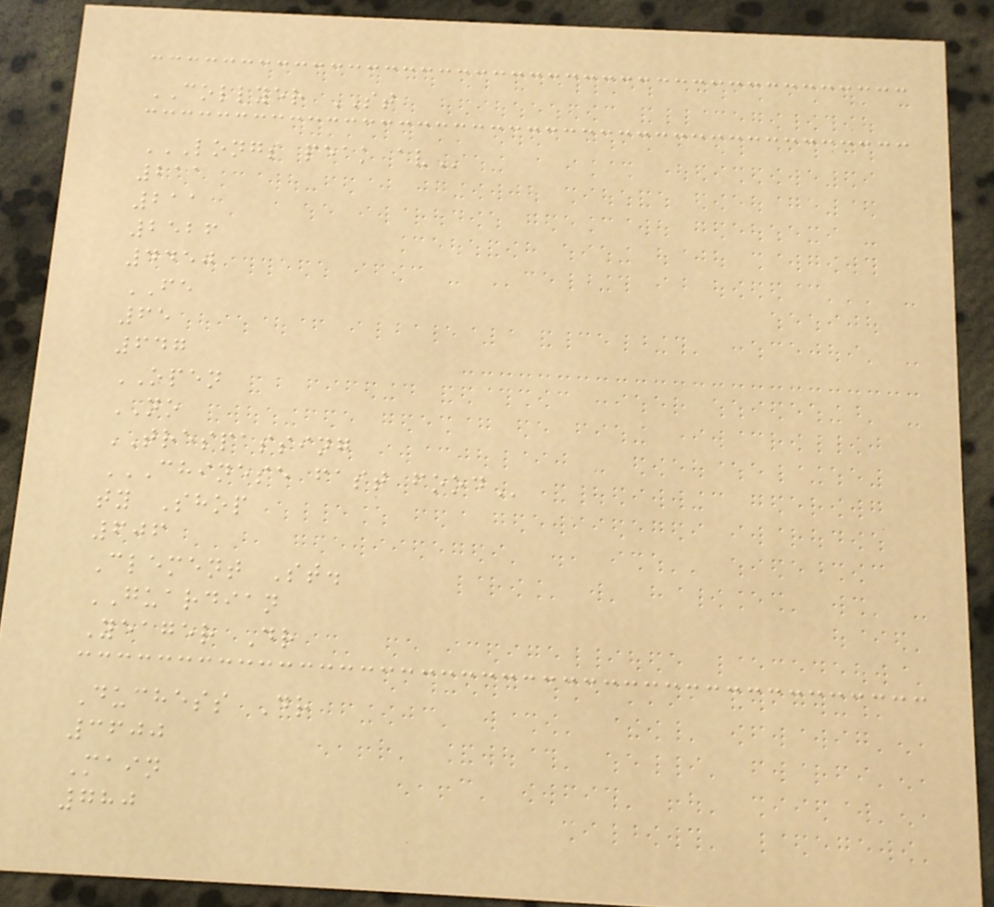COLLYER ST
LONGS PEAK AV
211
211
2526
4450
FE
65
647
OPEN
NO
TRESPASSING
CHINESE FAST FOOD
ty Shop
606
Clement St.
GUARDIAN
Yeager Dr
Duchess Dr
3600
Main
780
